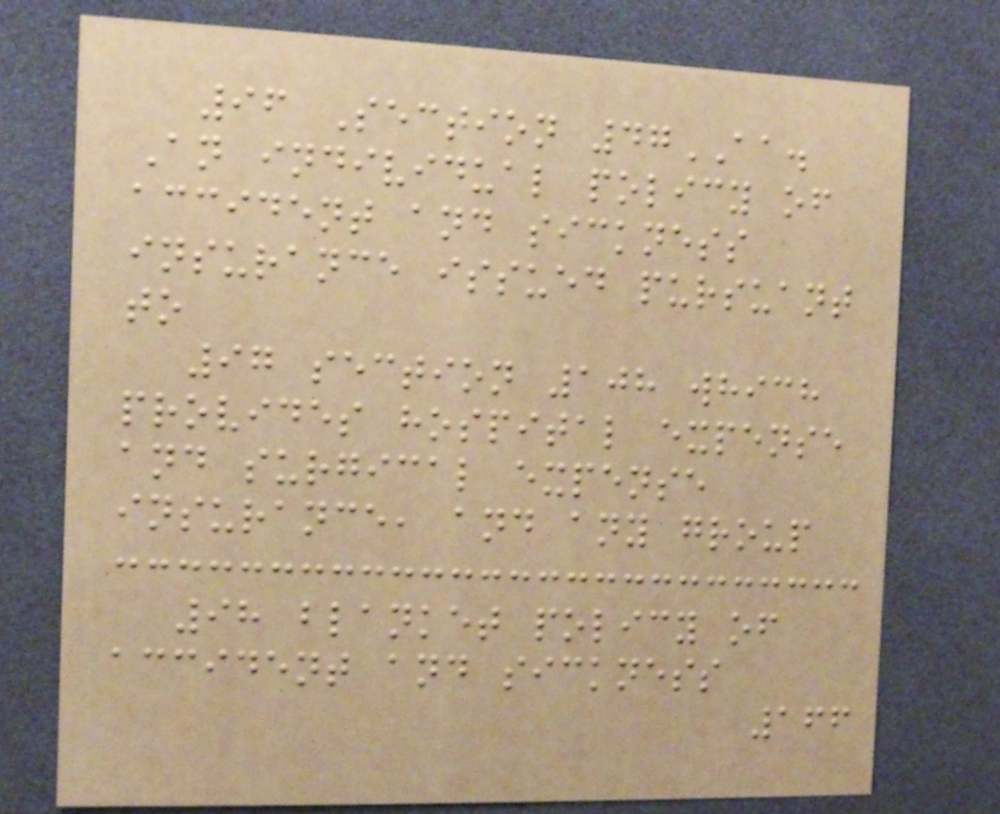96 Section 47AA.
An individual policy of
accident and sickness
insurance issued pursuant
to
97 section 108 which
provides hospital expense
and surgical expense
insurance, and any group
98 blanket policy of
accident and sickness
166
